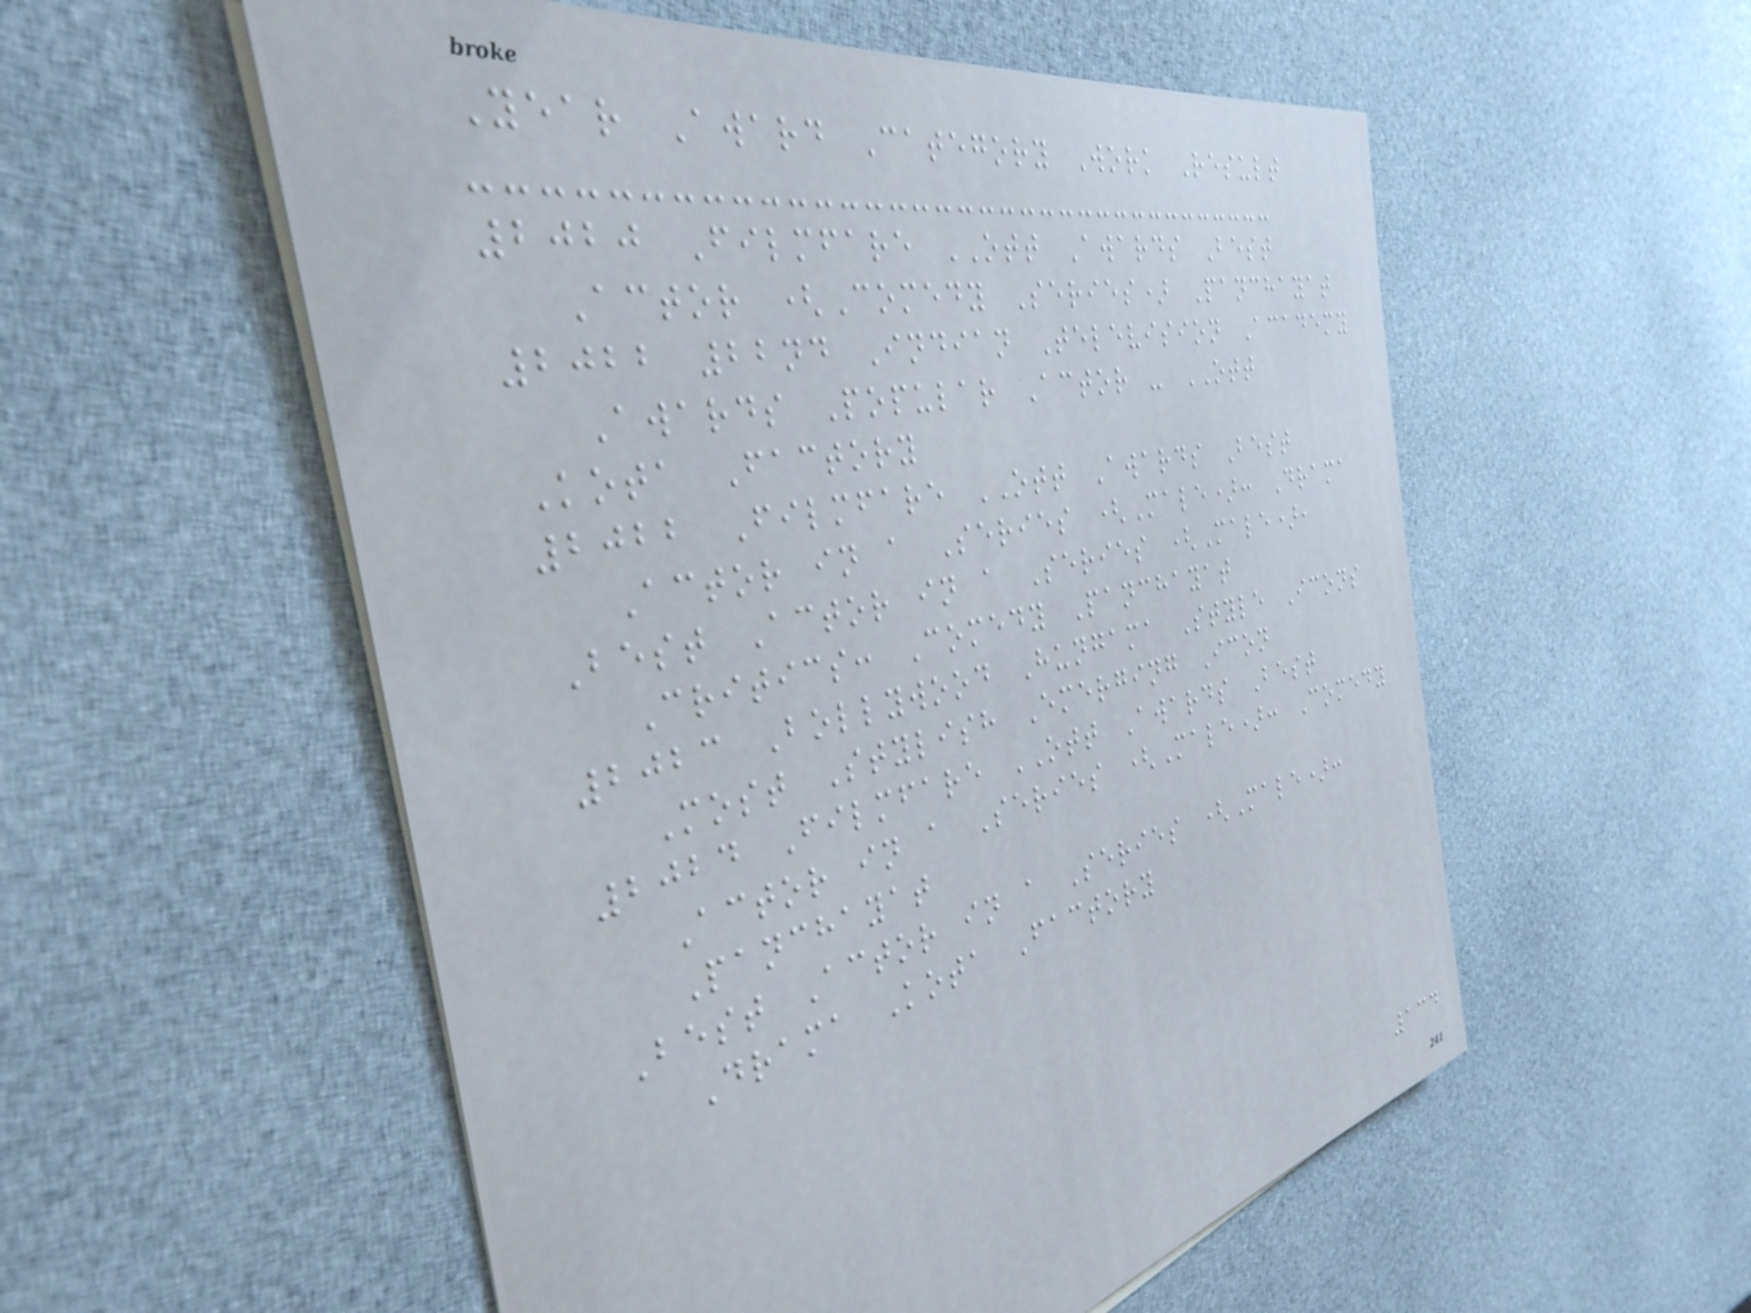Year Award Category Work Result
2020 Filmfare OTT Awards Best
Actor (Comedy Series) Panchayat
2022 22nd Indian Television Academy
Awards Popular Actor - OTT
Kota Factory
2022 Filmfare OTT Awards Best
Actor in a Series (Male): Drama
Best Actor in a Series (Male),
Critics: Comedy Panchayat
2023 Bollywood Hungama Style Icons
Most Stylish Emerging Icon
2024 Filmfare OTT Awards Best
Actor in a Series (Male): Comedy
Panchayat
Best Actor in a Series (Male):
Drama Kota Factory
134
